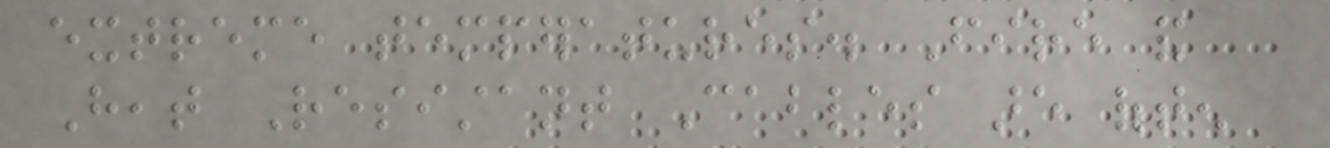extreme temperatures. Fire and
Heat Resistant Cables are often
